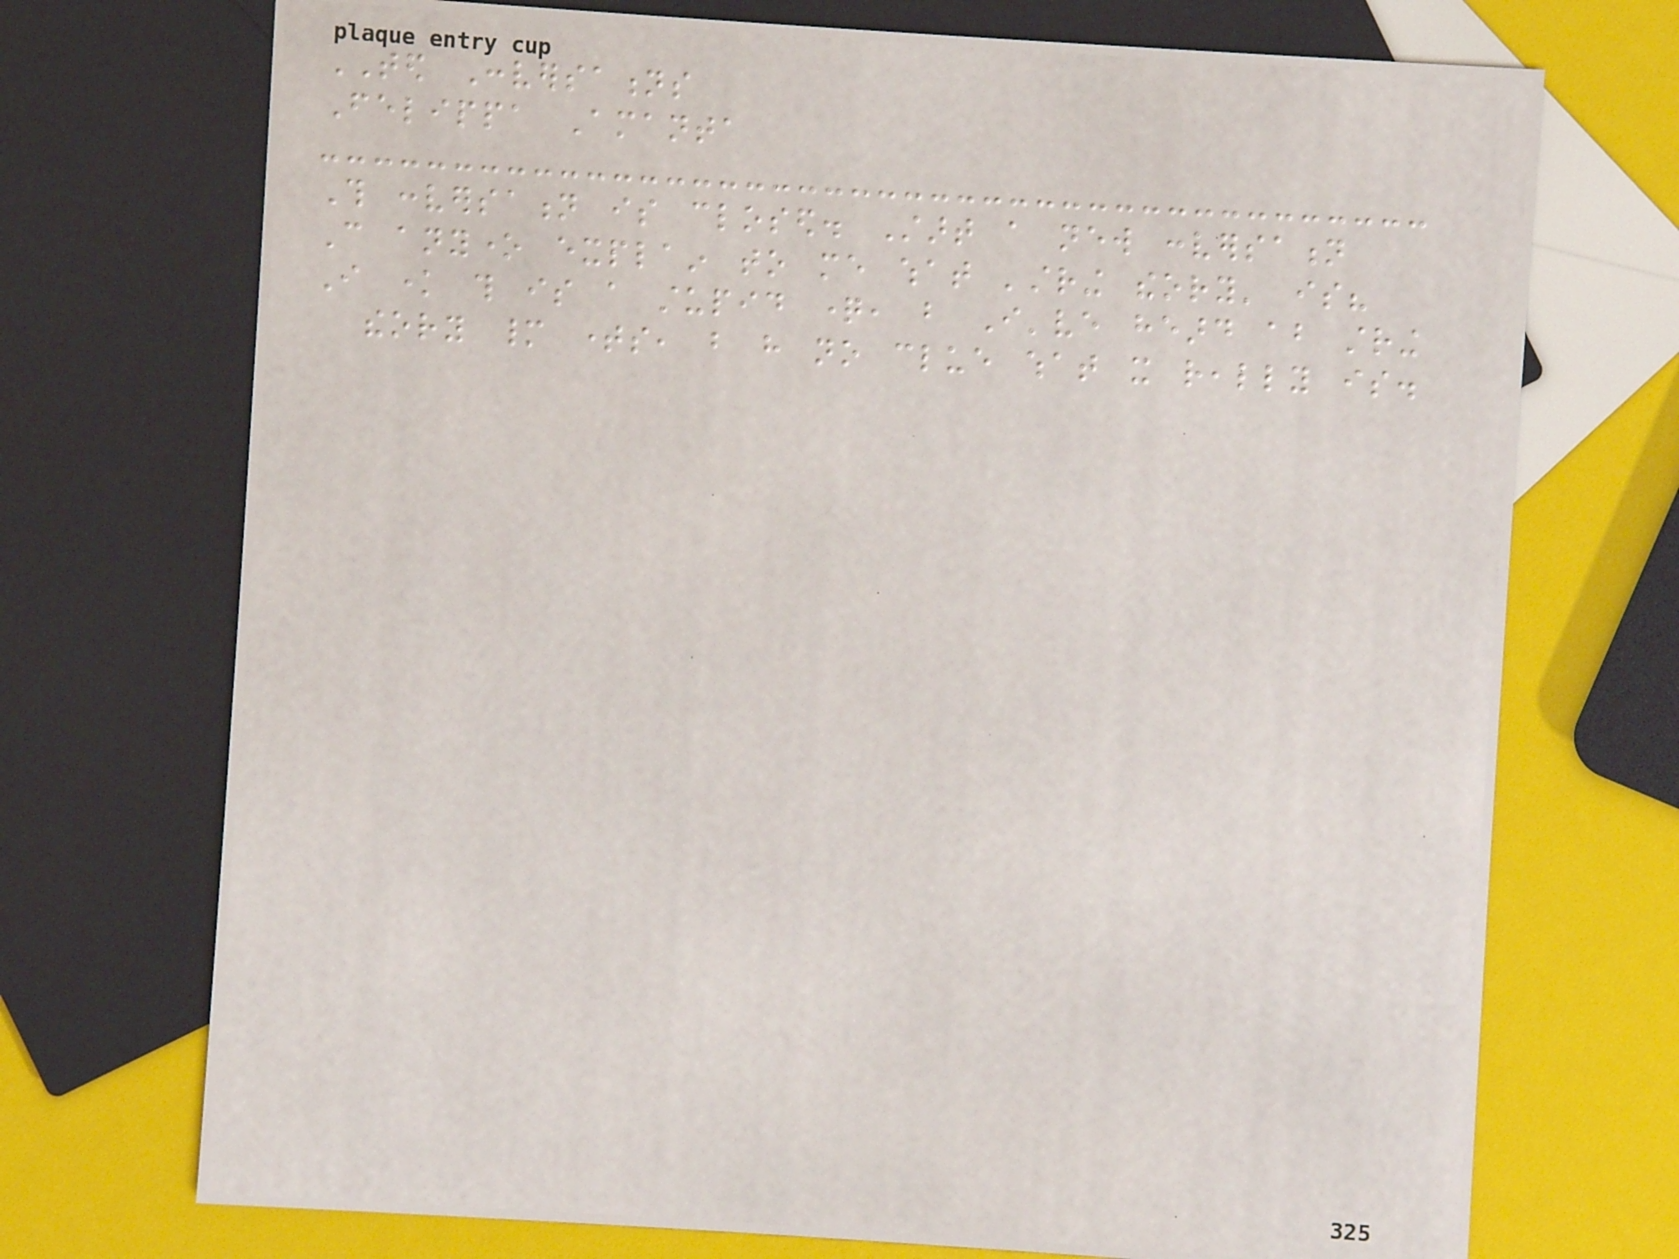TED Conversations
Felippa Amanta
This conversation is closed. Start a new conversation
Can anyone explain to me what 'string theory' is?
I know this is a stupid question, but I've heard about string
theory many times, but have no clue what it really is.
